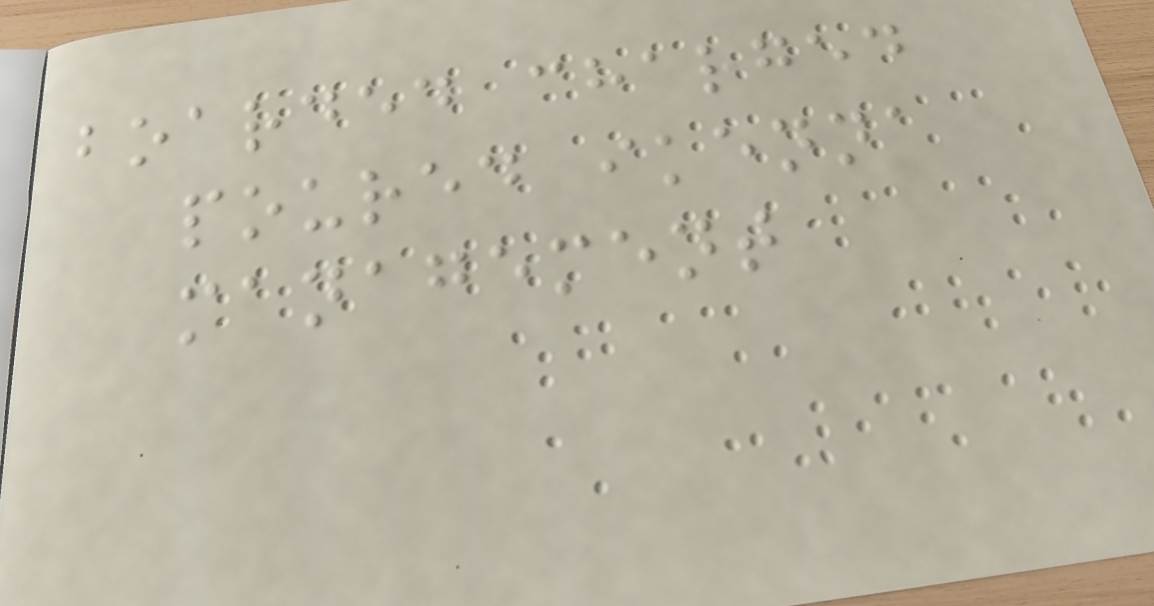boarded charged
poured ikenna
management
